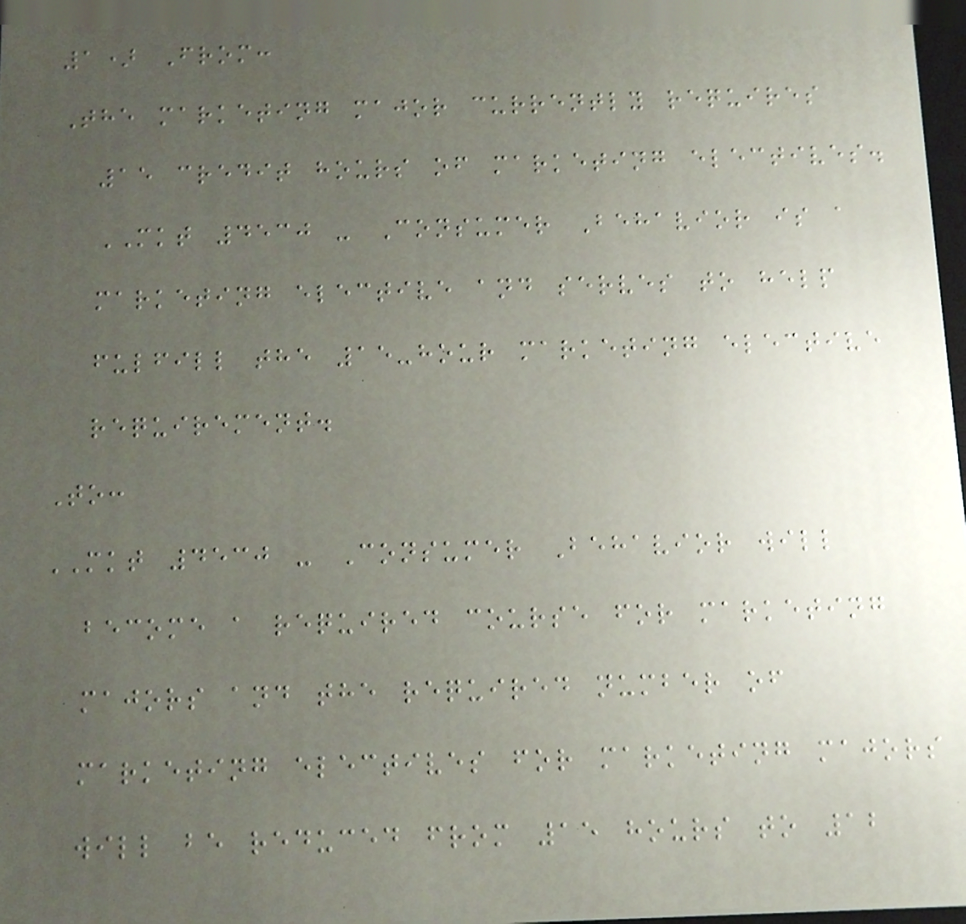1) From:
The marketing major currently requires
15 credit hours of marketing electives.
MKT 4530 - Consumer Behavior is a
marketing elective and serves to help
fulfill the 15-hour marketing elective
requirement.
To:
MKT 4530 - Consumer Behavior will
become a required course for marketing
majors and the required number of
marketing electives for marketing majors
will be reduced from 15 hours to 12
